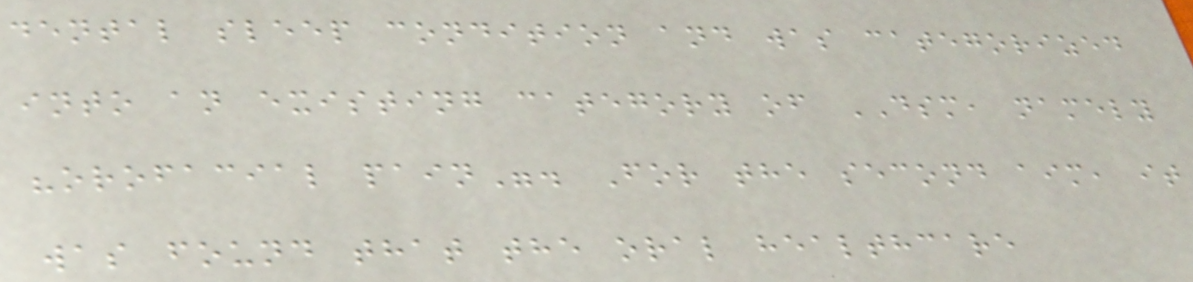dental sleep condition and was categorized
into an existing category of DSM, namely
"orofacial pain". For the second aim, it
was found that the oral healthcare
